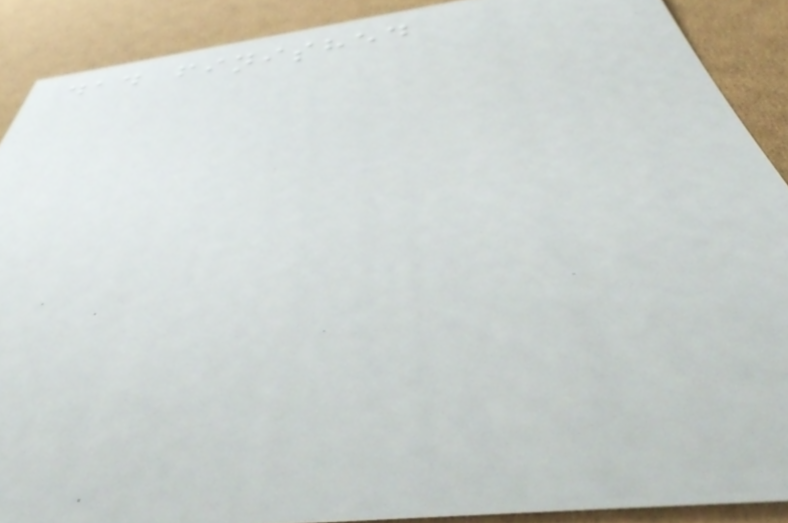dad finished
